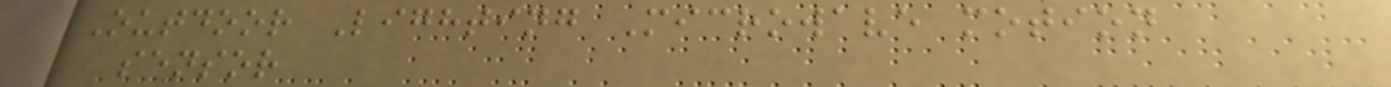Outdoor Lighting Microwave motion
sensor
